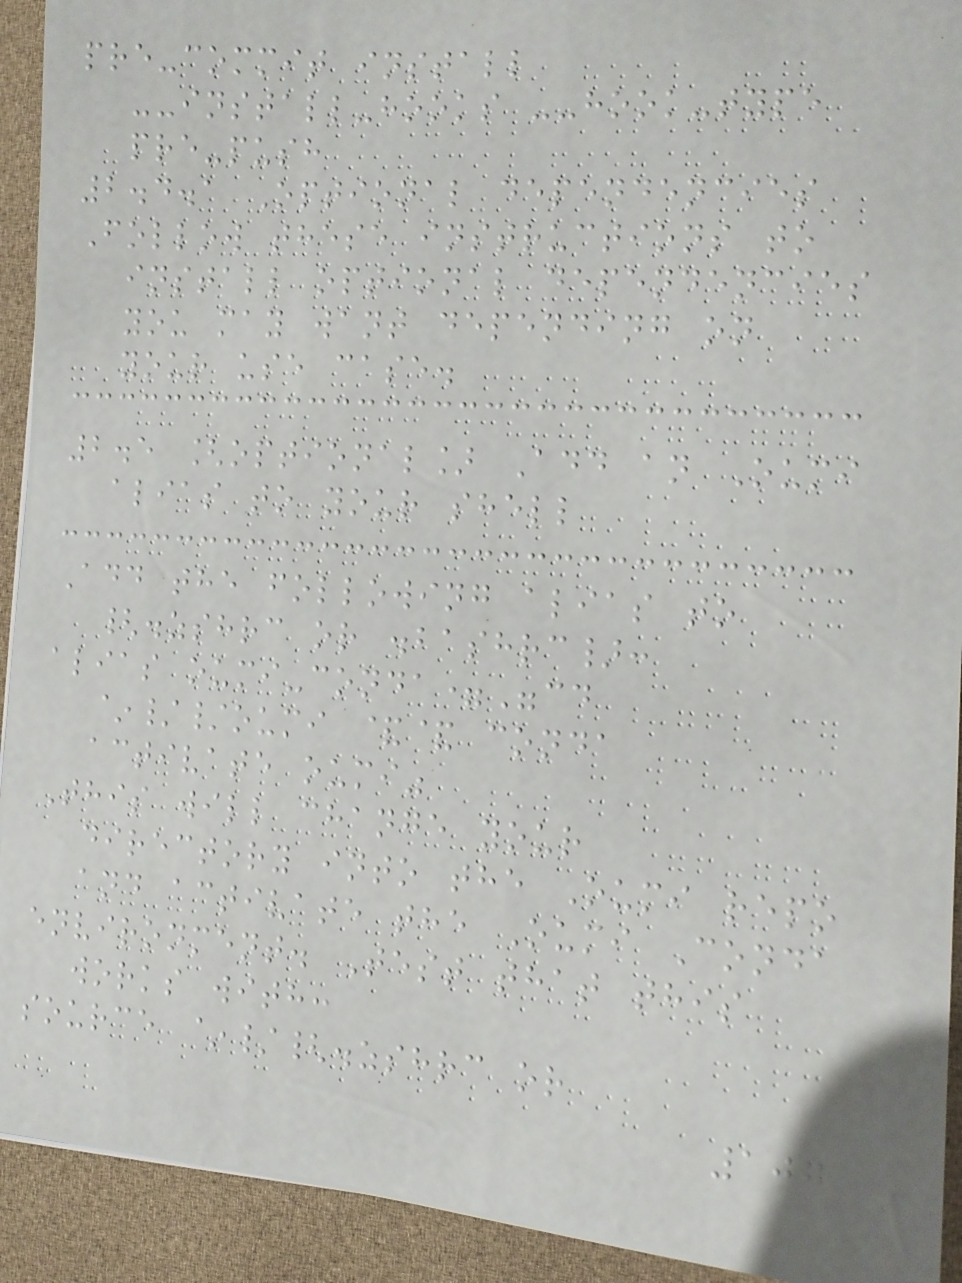pre-commit install
--install-hooks --hook-type
pre-push
2.4.1 Optional dependencies
Follow these instructions to
install optional dependencies
you may want depending on
your use case.
2.5 [optional] Add an Oumi
alias to your shell
Add the following alias to
{.zshrc or .bashrc}:
alias oumi-conda="cd
~//oumi && conda
activate oumi"
This will change your
directory into the Oumi repo
and activate the Oumi Conda
environment. Test that this
works with:
source ~/{.zshrc or
107
